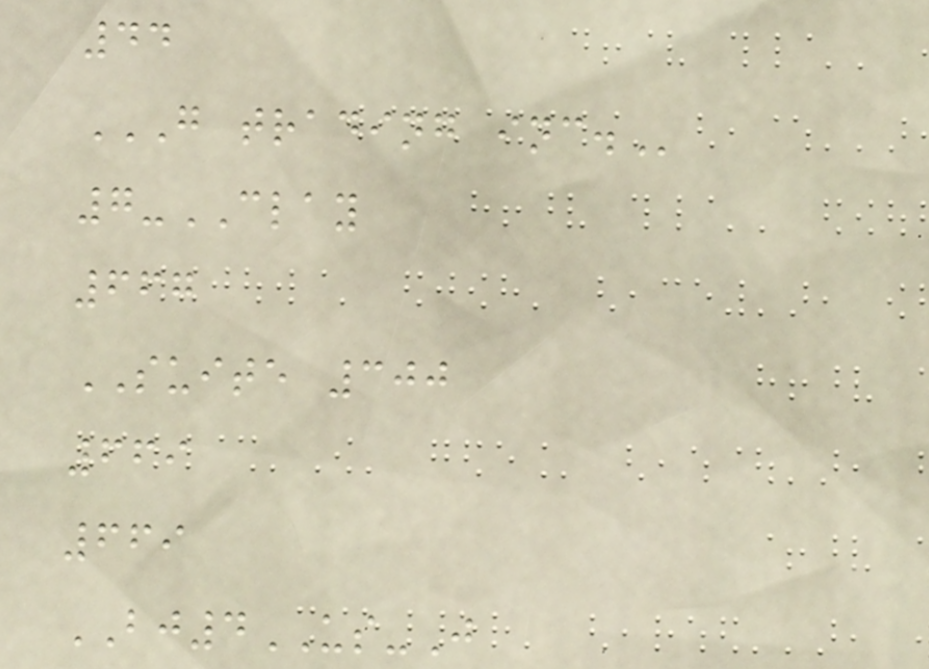44
G TRADING INC.
7-CLAY
667
SUITE 300
669
669
BJ4US-J
